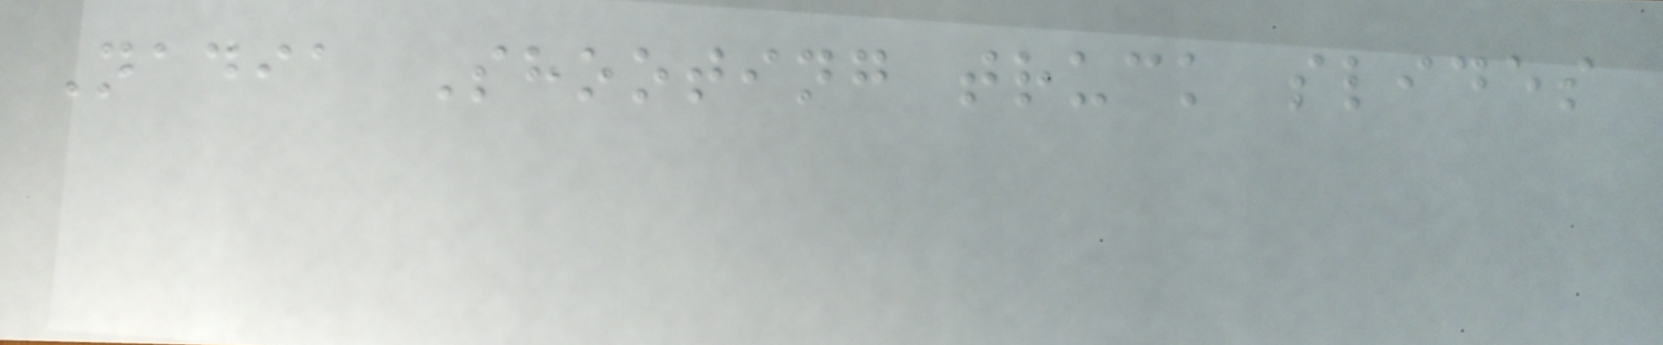Nadia Shooting truck slides
